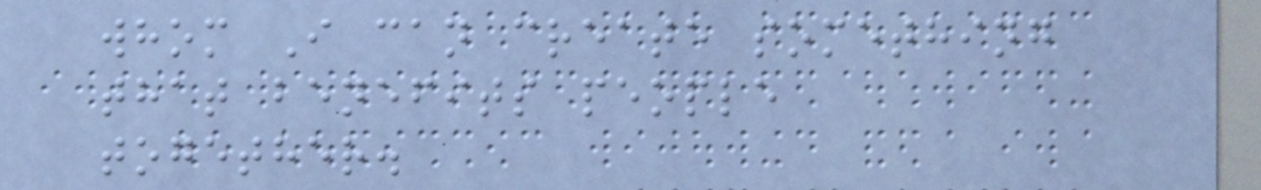whom I can create something
that benefits people
together.
